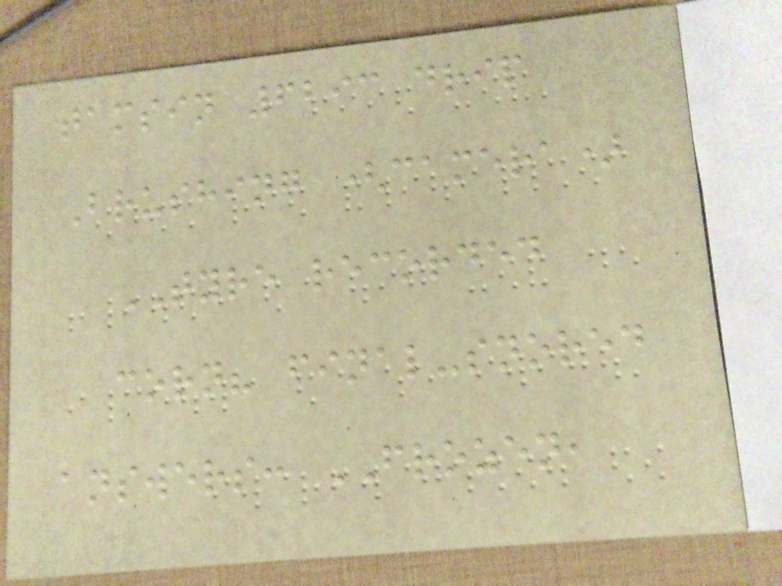tamsin 6293 drip
Brushing (camera)
TYRE recorded
corn? final-snored
answers: FROZEN,
